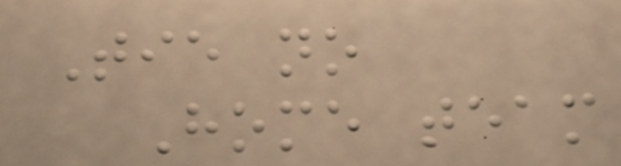Tie no
Home team
